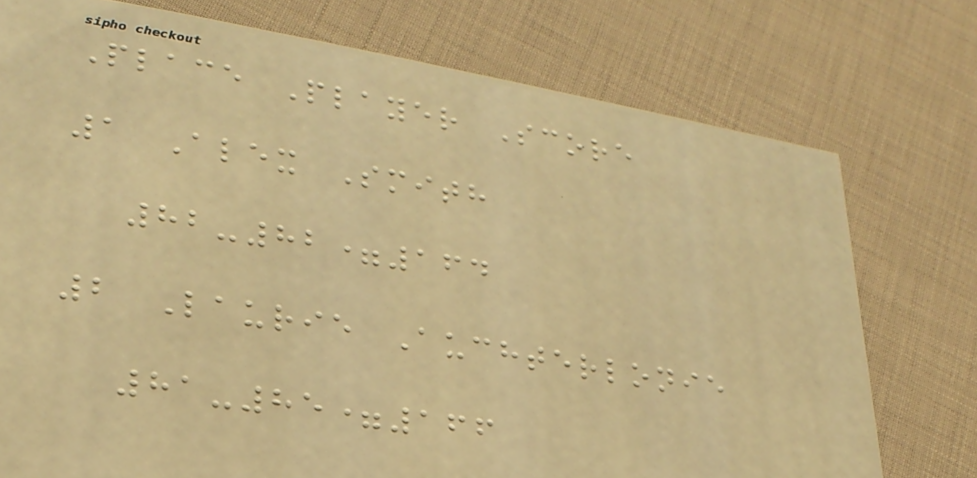Place Player Score
1 Alex Smith
82-82=164
2 Laurie Auchterlonie
81-85=166
